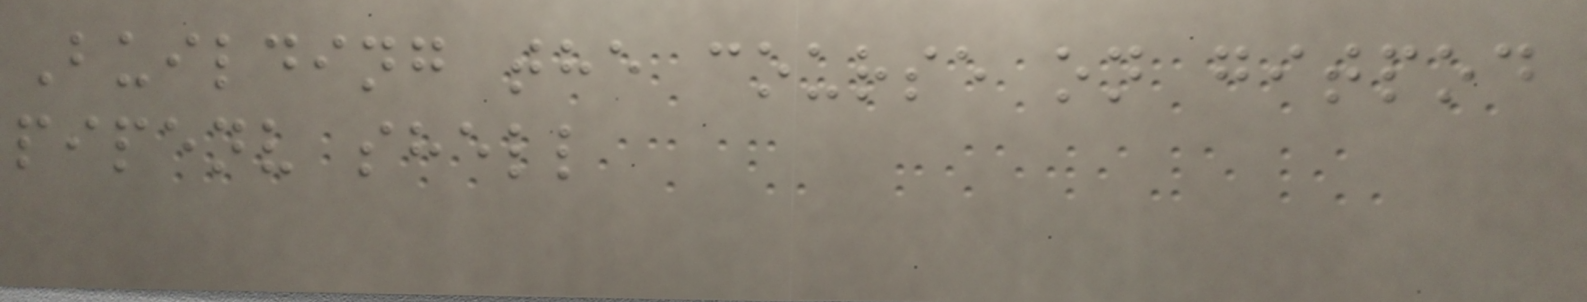Building the course on gitpod
pipenv shell
